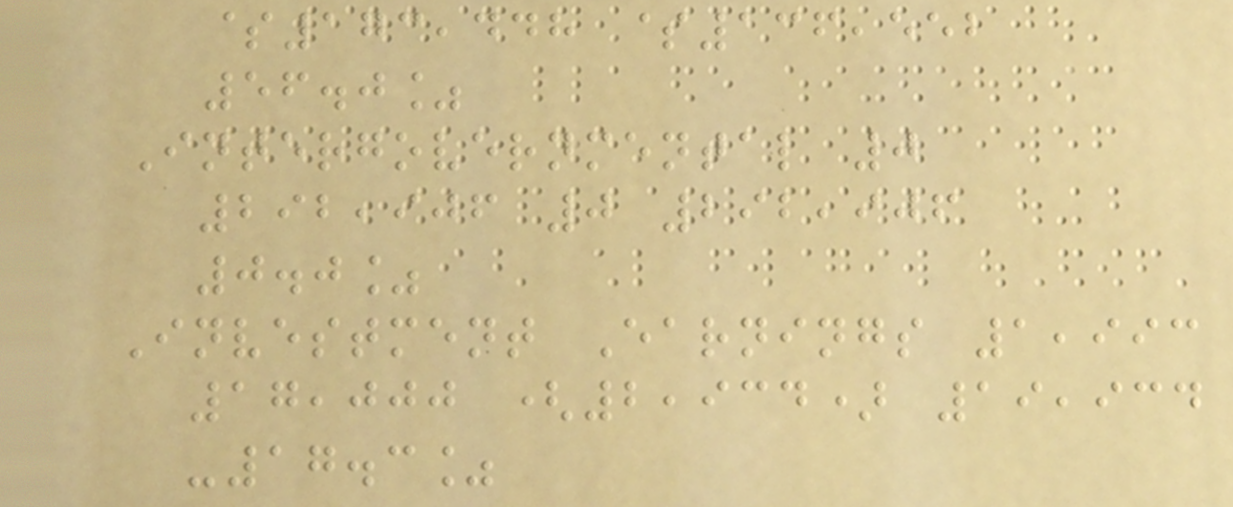$173,448 $136,552
56.0%
Intergovernmental 0
292,906 0 292,906
0.0%
Investment Earnings 1,993
17,000 (2,934) 19,934
-17.3%
